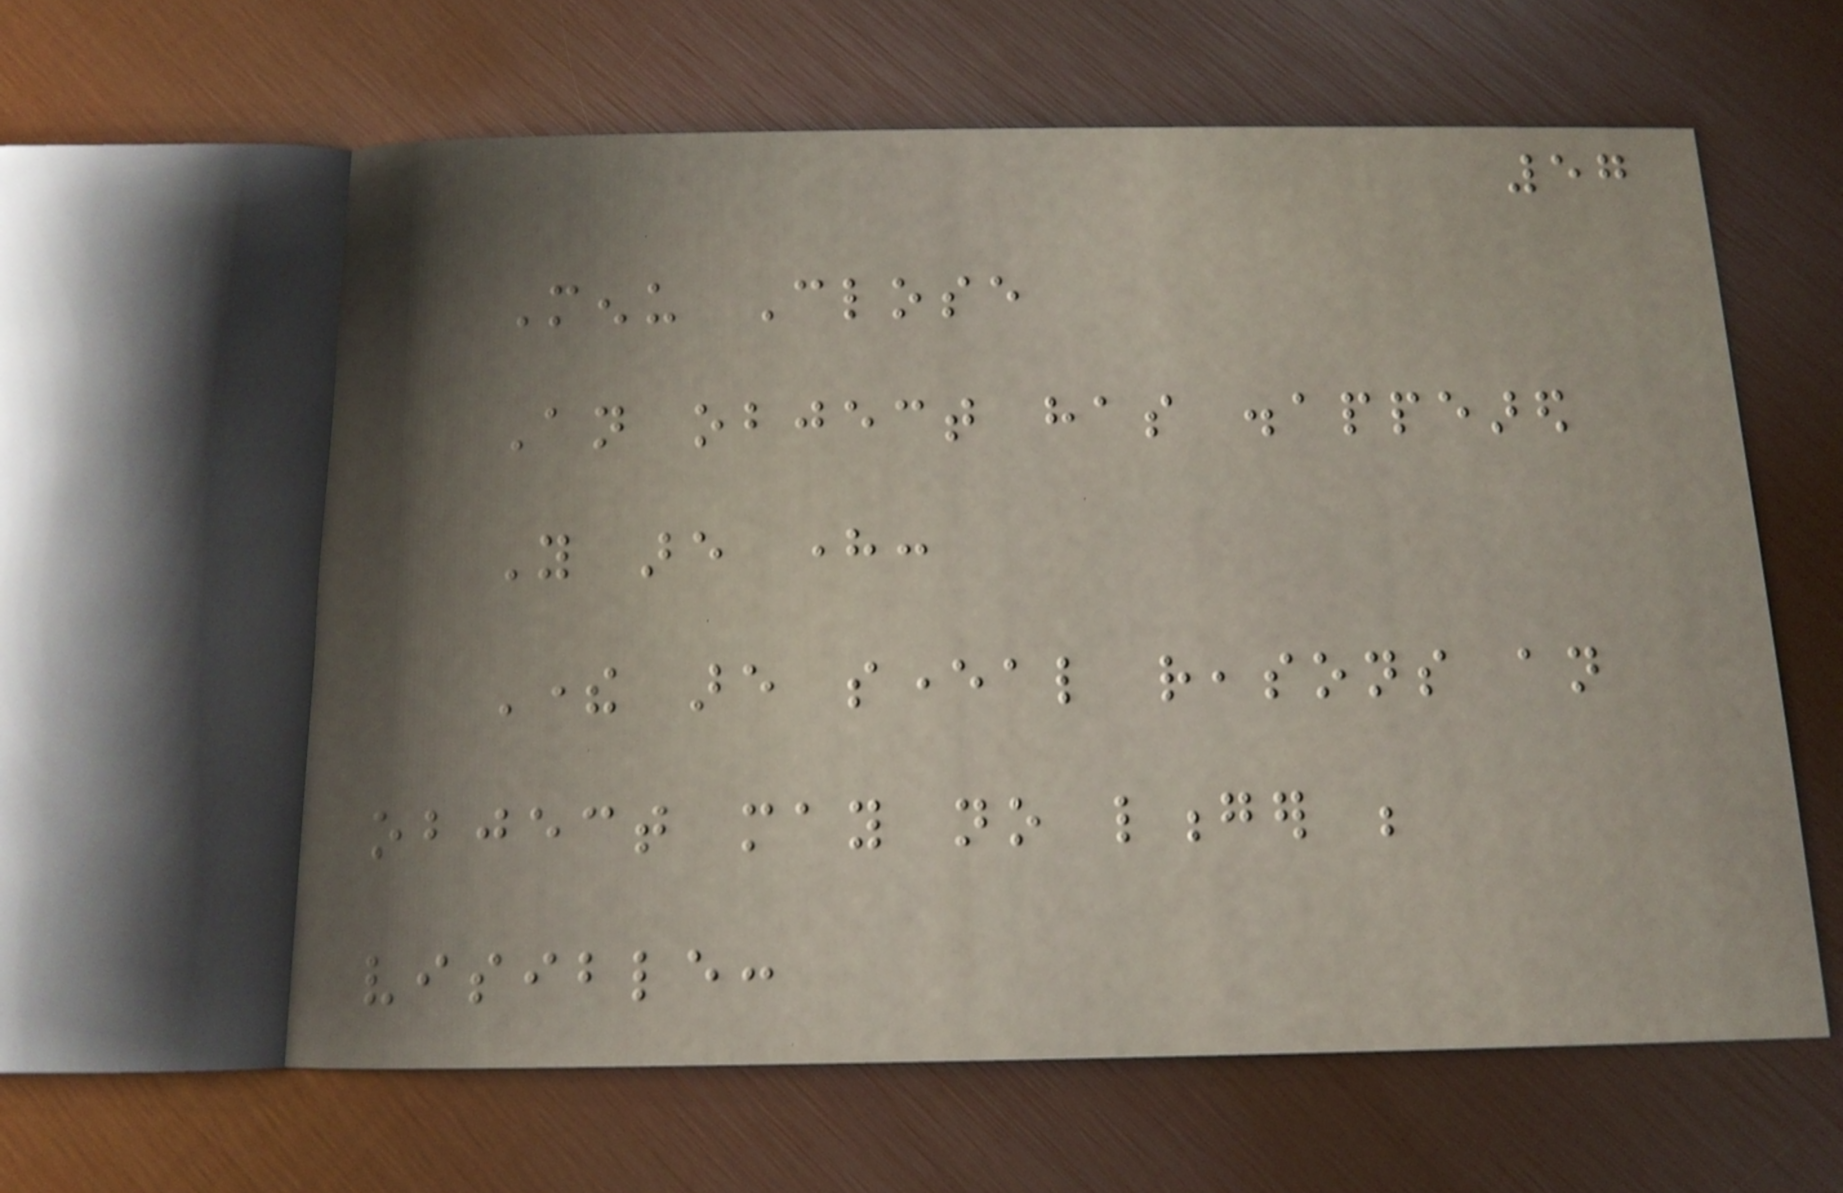57
Menu Close
An object has disappeared
You are here:
There are several reasons an
object may no longer be
visible:
